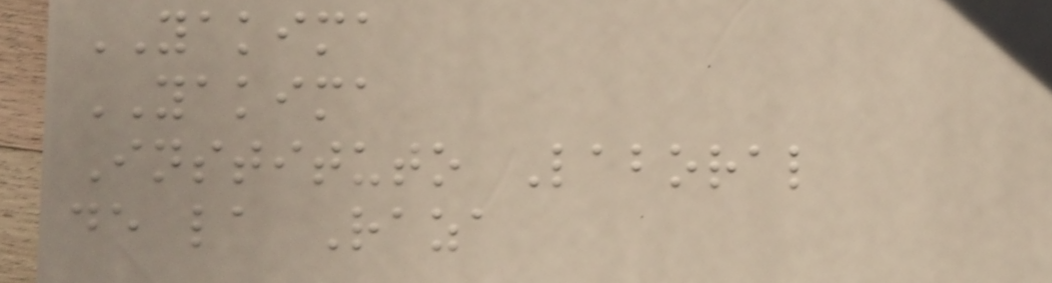YAKIMA
YAKIMA
Instituto Laboral
de la Raza
